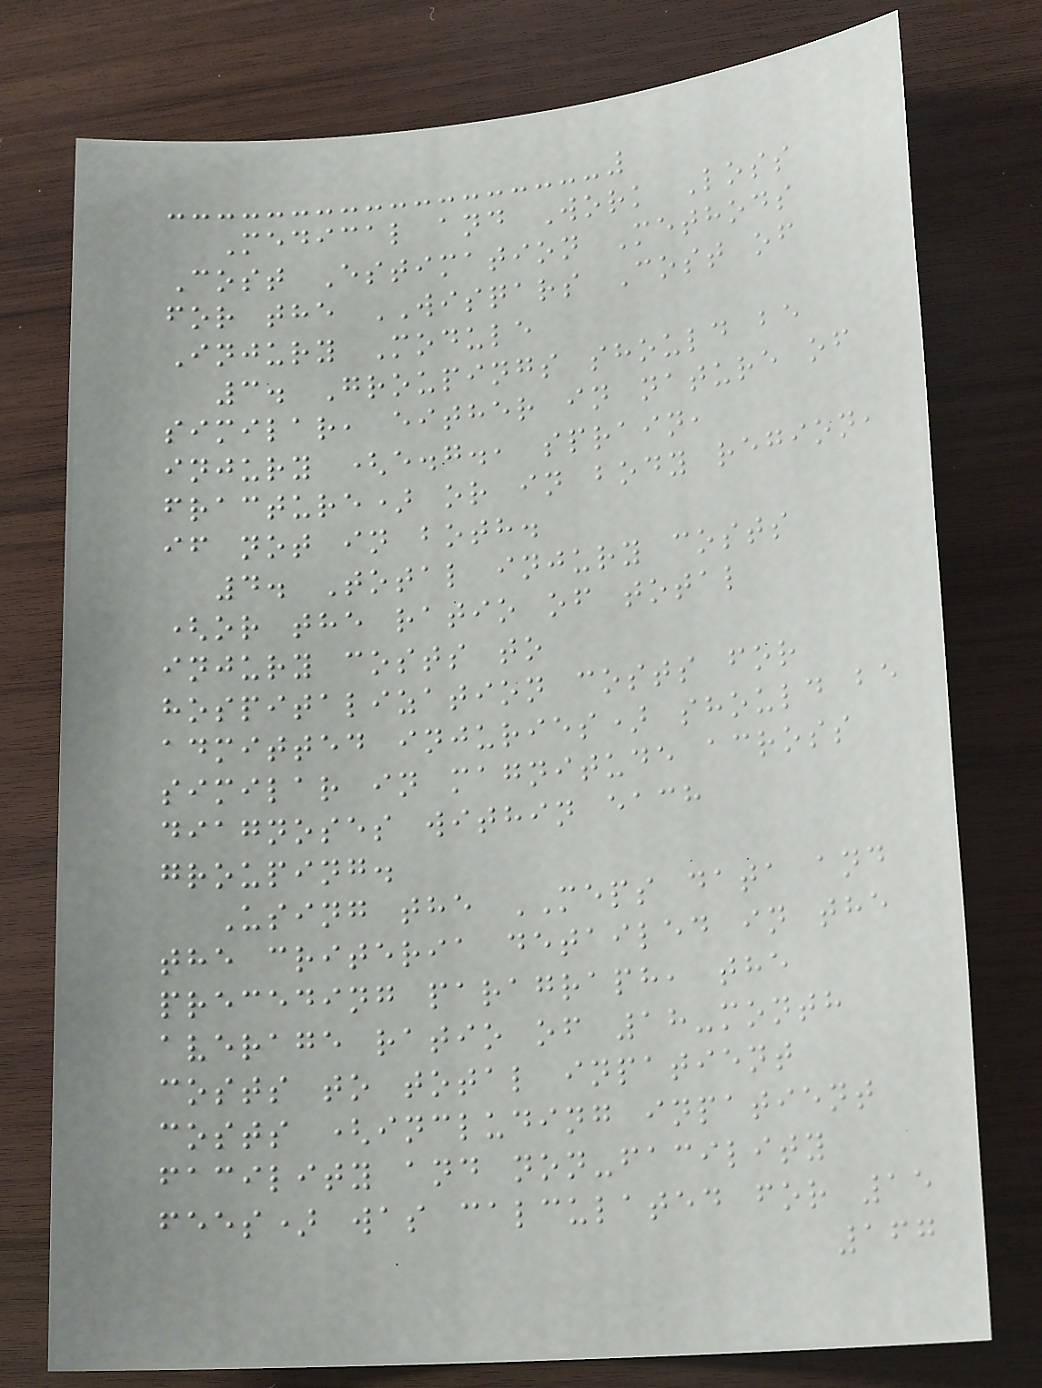Medical and Work Loss
Cost Estimation Methods
for the WISQARS Cost of
Injury Module
3. Groupings should be
similar, either in nature of
injury (e.g., sprain,
fracture) or in body region,
if not in both.
4. Total injury costs
(or the ratio of total
injury costs to
hospitalization costs for
admitted injuries) should be
similar in magnitude across
diagnoses within each
grouping.
Using the MEPS data and
the criteria detailed in the
preceding paragraph, the
average ratio of 18-month
costs to total inpatient
costs (including inpatient
facility and non-facility
fees) was calculated for 15
167
